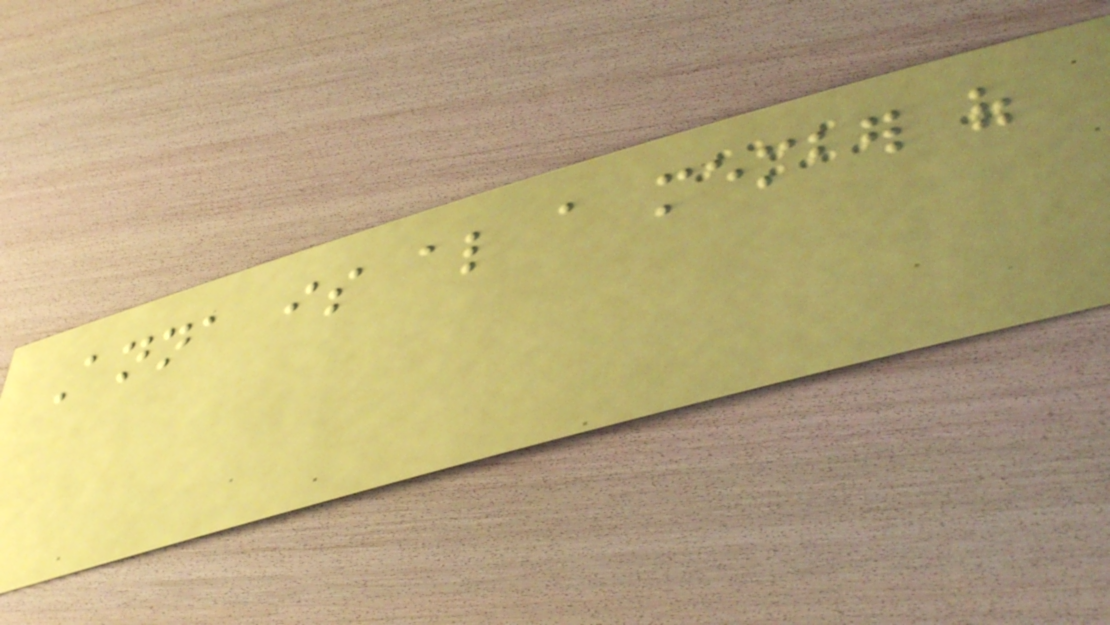Anna is also a member of
